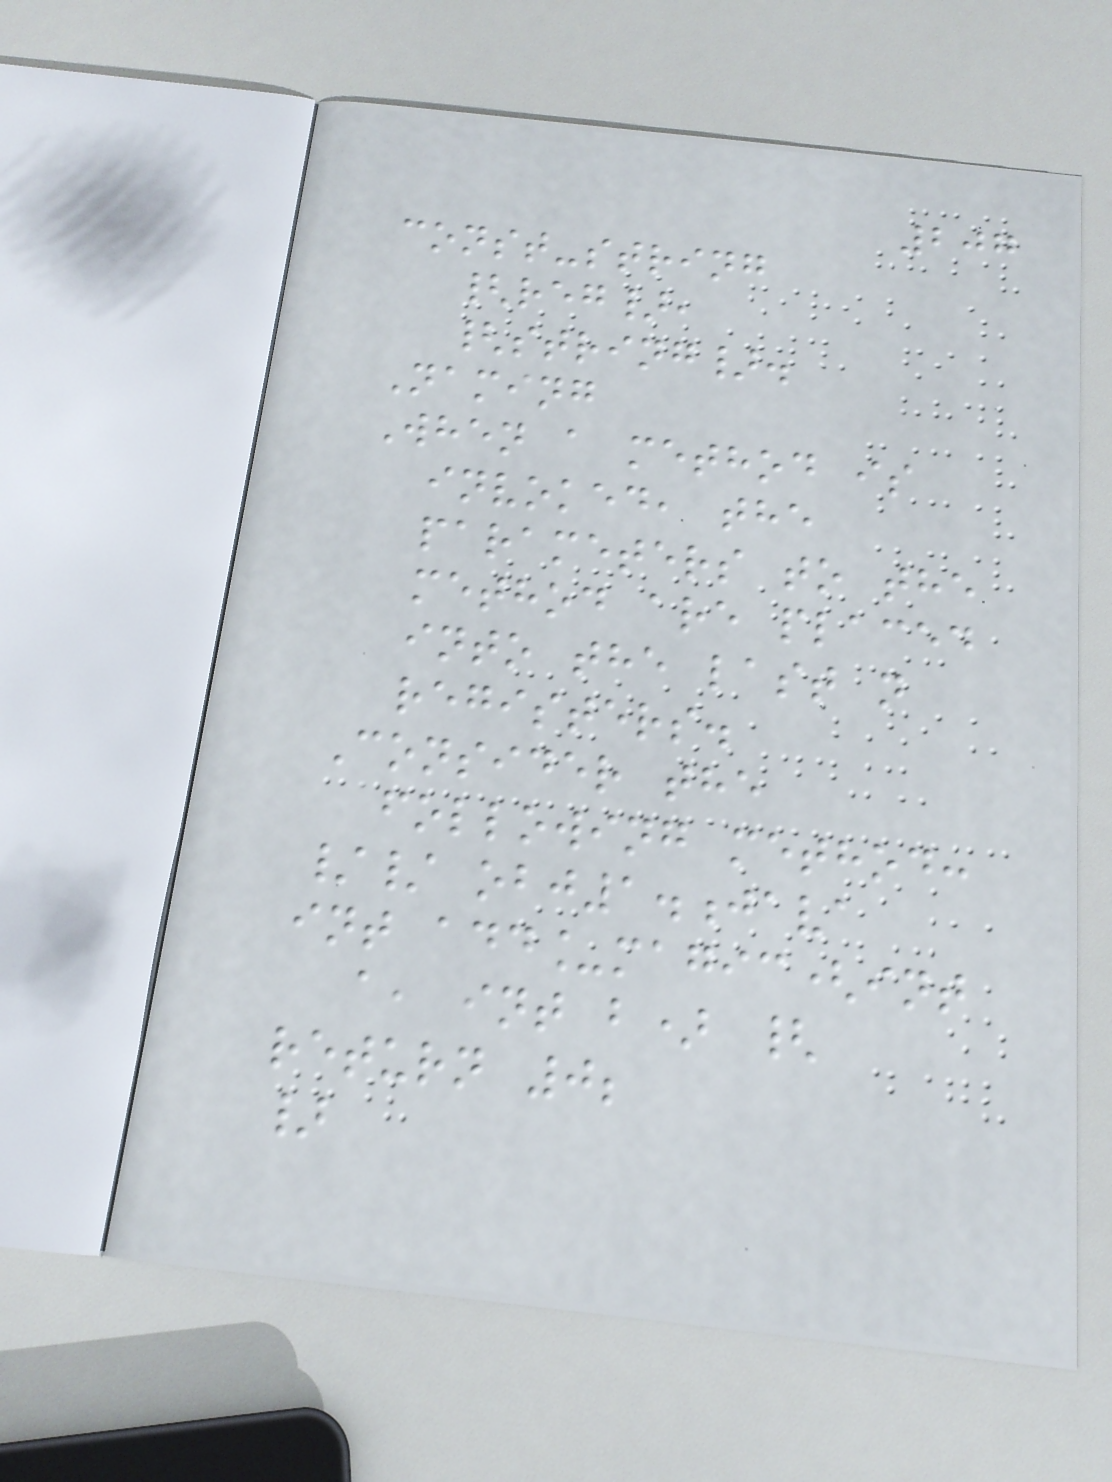207
const-string
{reg},
{string}.
Naming
When a method is
invoked, the
parameters to the
method are placed
into the last n
registers.
Consider the
following method:
// obj1.java
int add_magic(int
a, int b) {
return 0;
}
